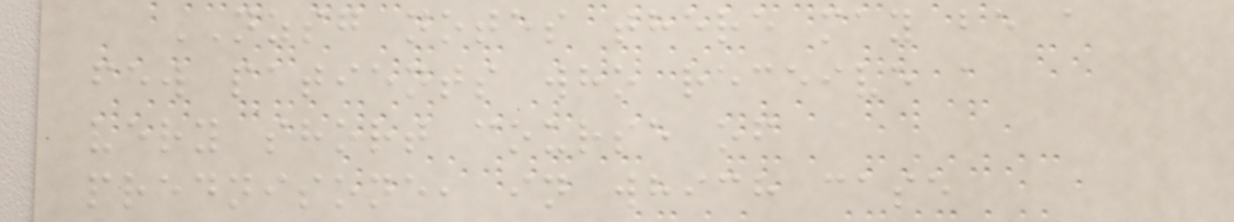NZSG notes there may be a
few patients who receive a
very short course of
prednisone, in which case
